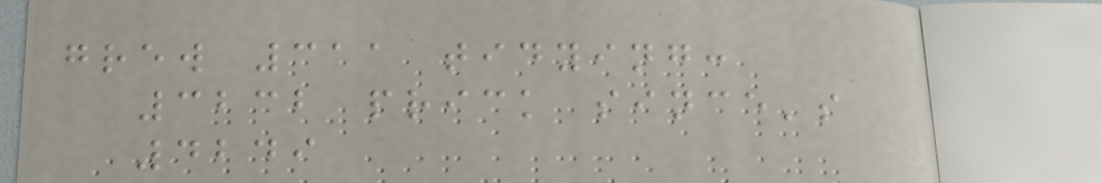grew 311 tidying:
3232 prick since's
4249
